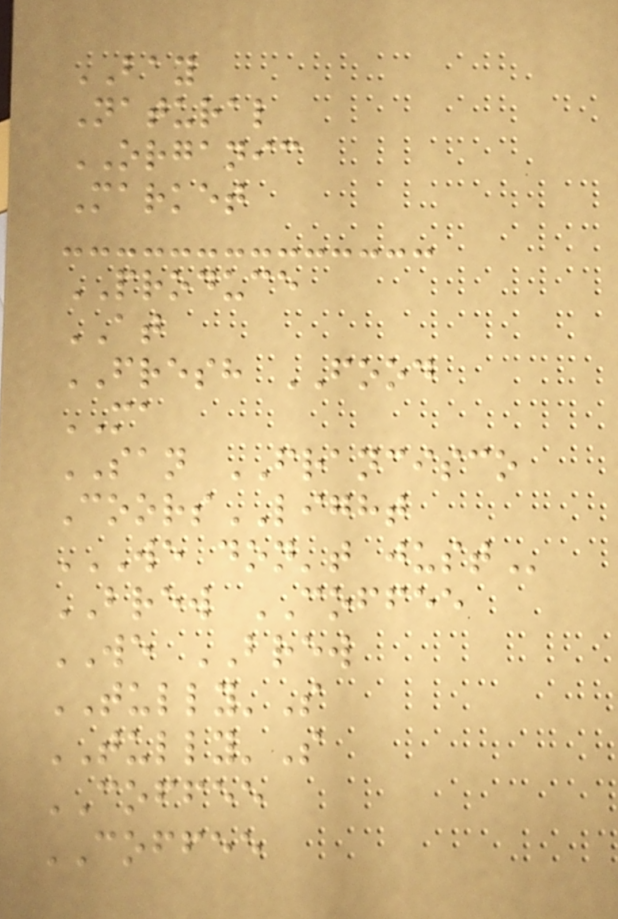BAY
Natural
ORGANIC
Market
PRODUCE
AT
FRESH FOOD
MA
SAN FRANCISCO
CoorsLIGHT
WE DON'T JUST
BREW COFFEE
WE BREW
TULLY'S
TULLY'S
COFFEE
COFFEE
